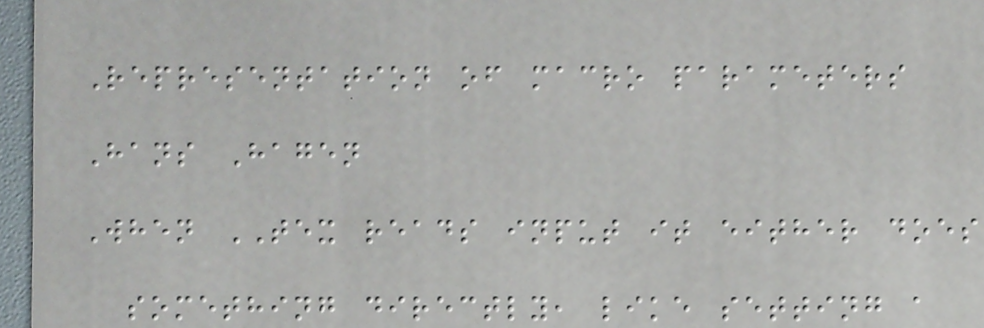Representation of macro parameters
Hans Hagen
When TEX reads input it either does
something directly, like setting a
